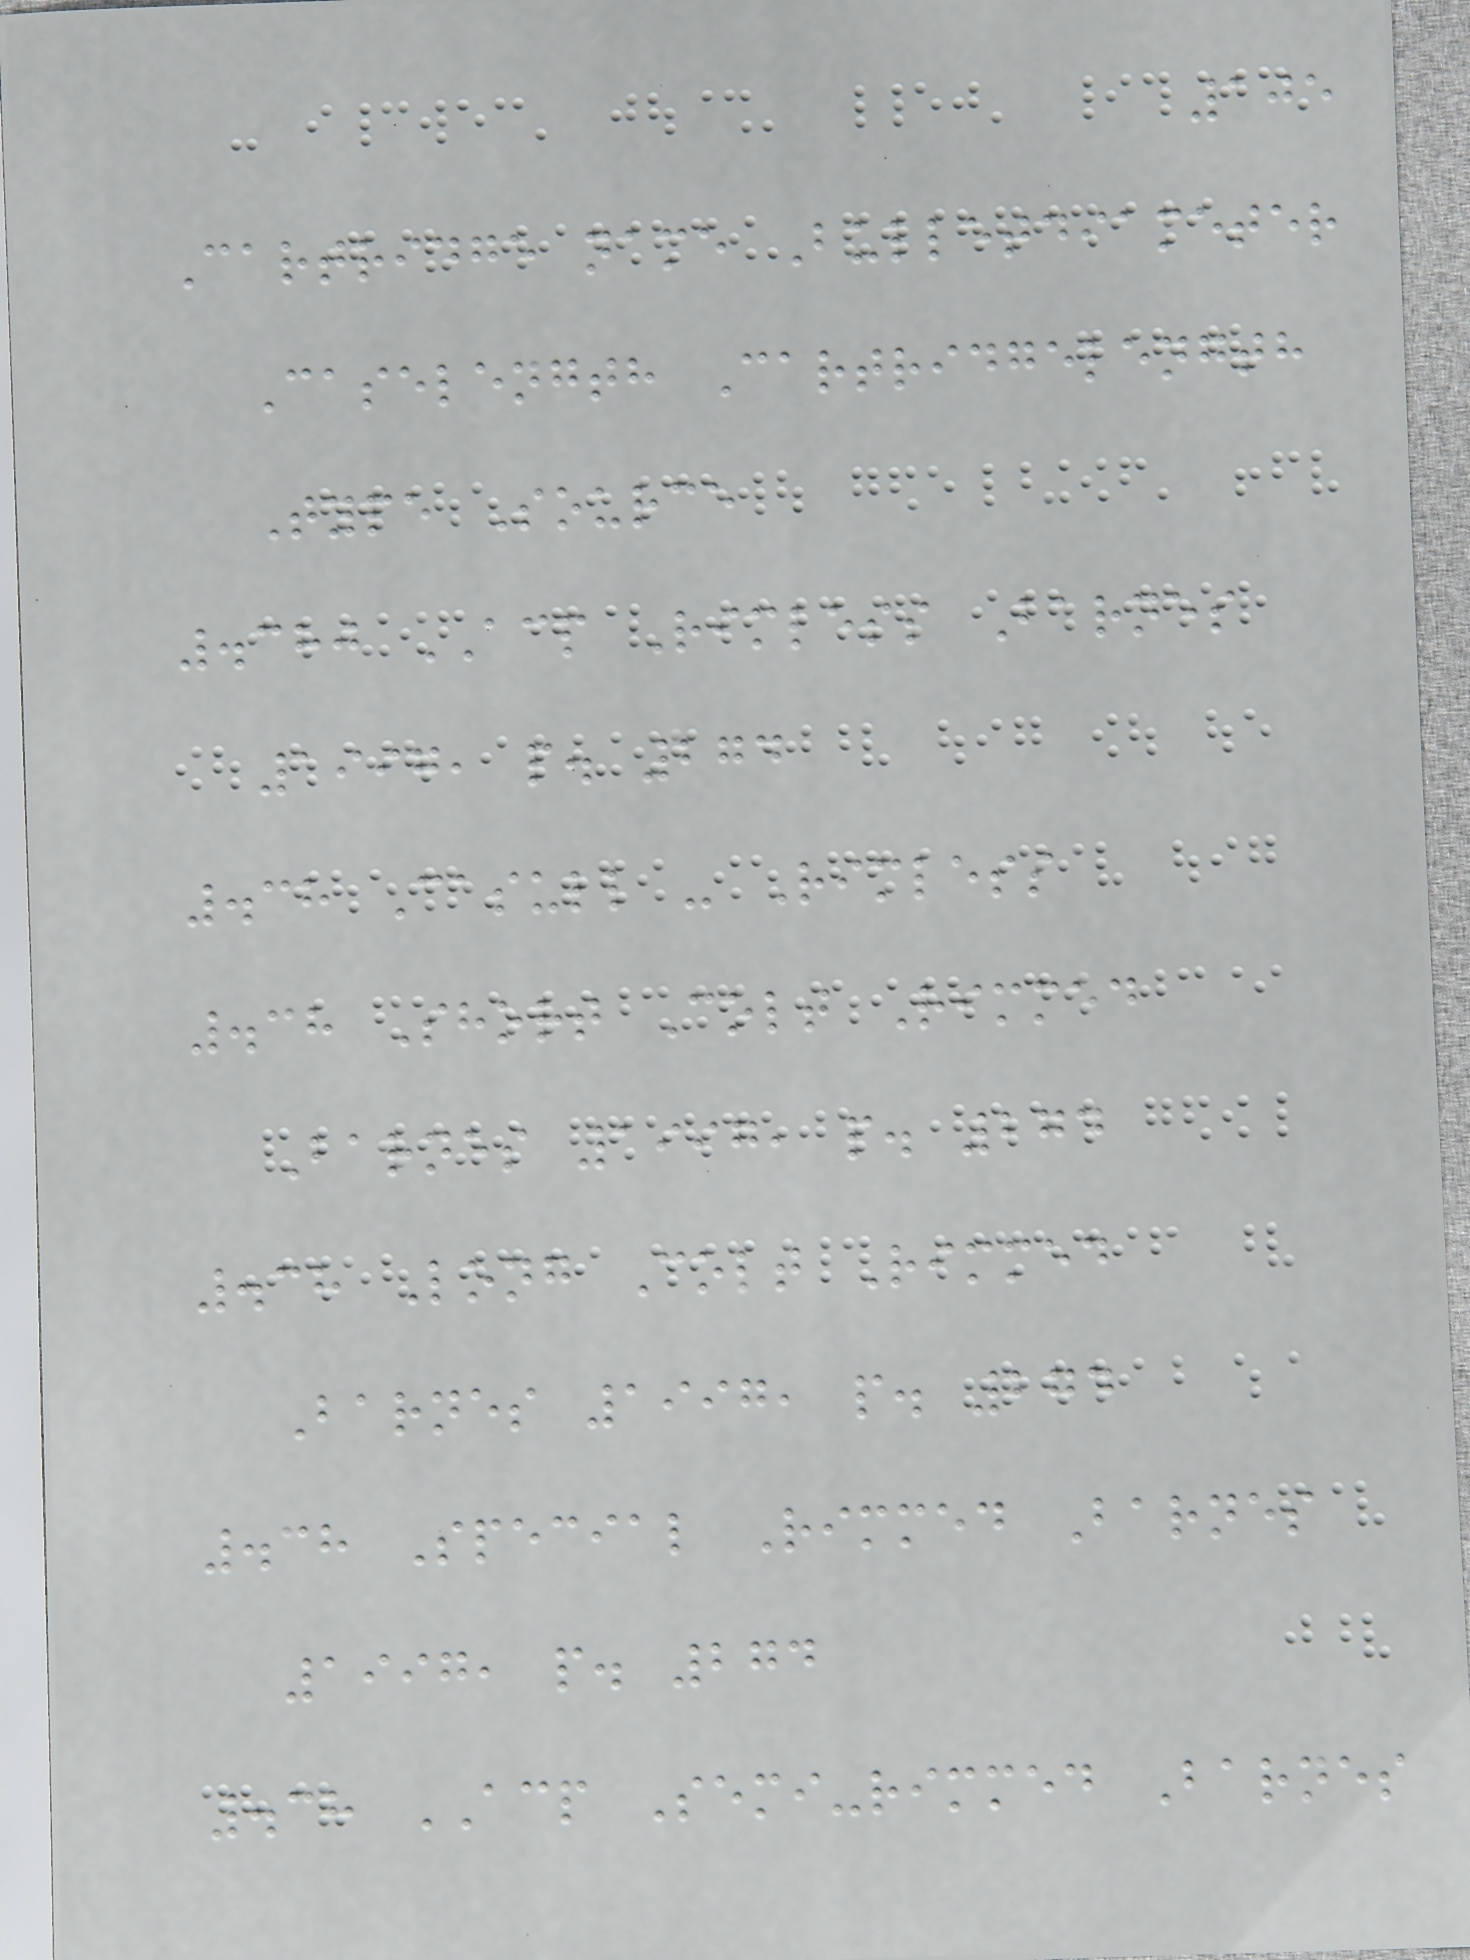105
Cartridge name Bulletdiameter
Caselength Cartridgelength
Type Source
.380 ACP Rimless Barnes
1997, p. 274
.38 Casull - Rimless
.38 Short Colt Rimmed
Barnes 1997, p. 274
.38 Long Colt Rimmed
Barnes 1997, p. 274
.38 Special Rimmed Barnes
1997, p. 274
.38 ACP Semi-rimmed Barnes
